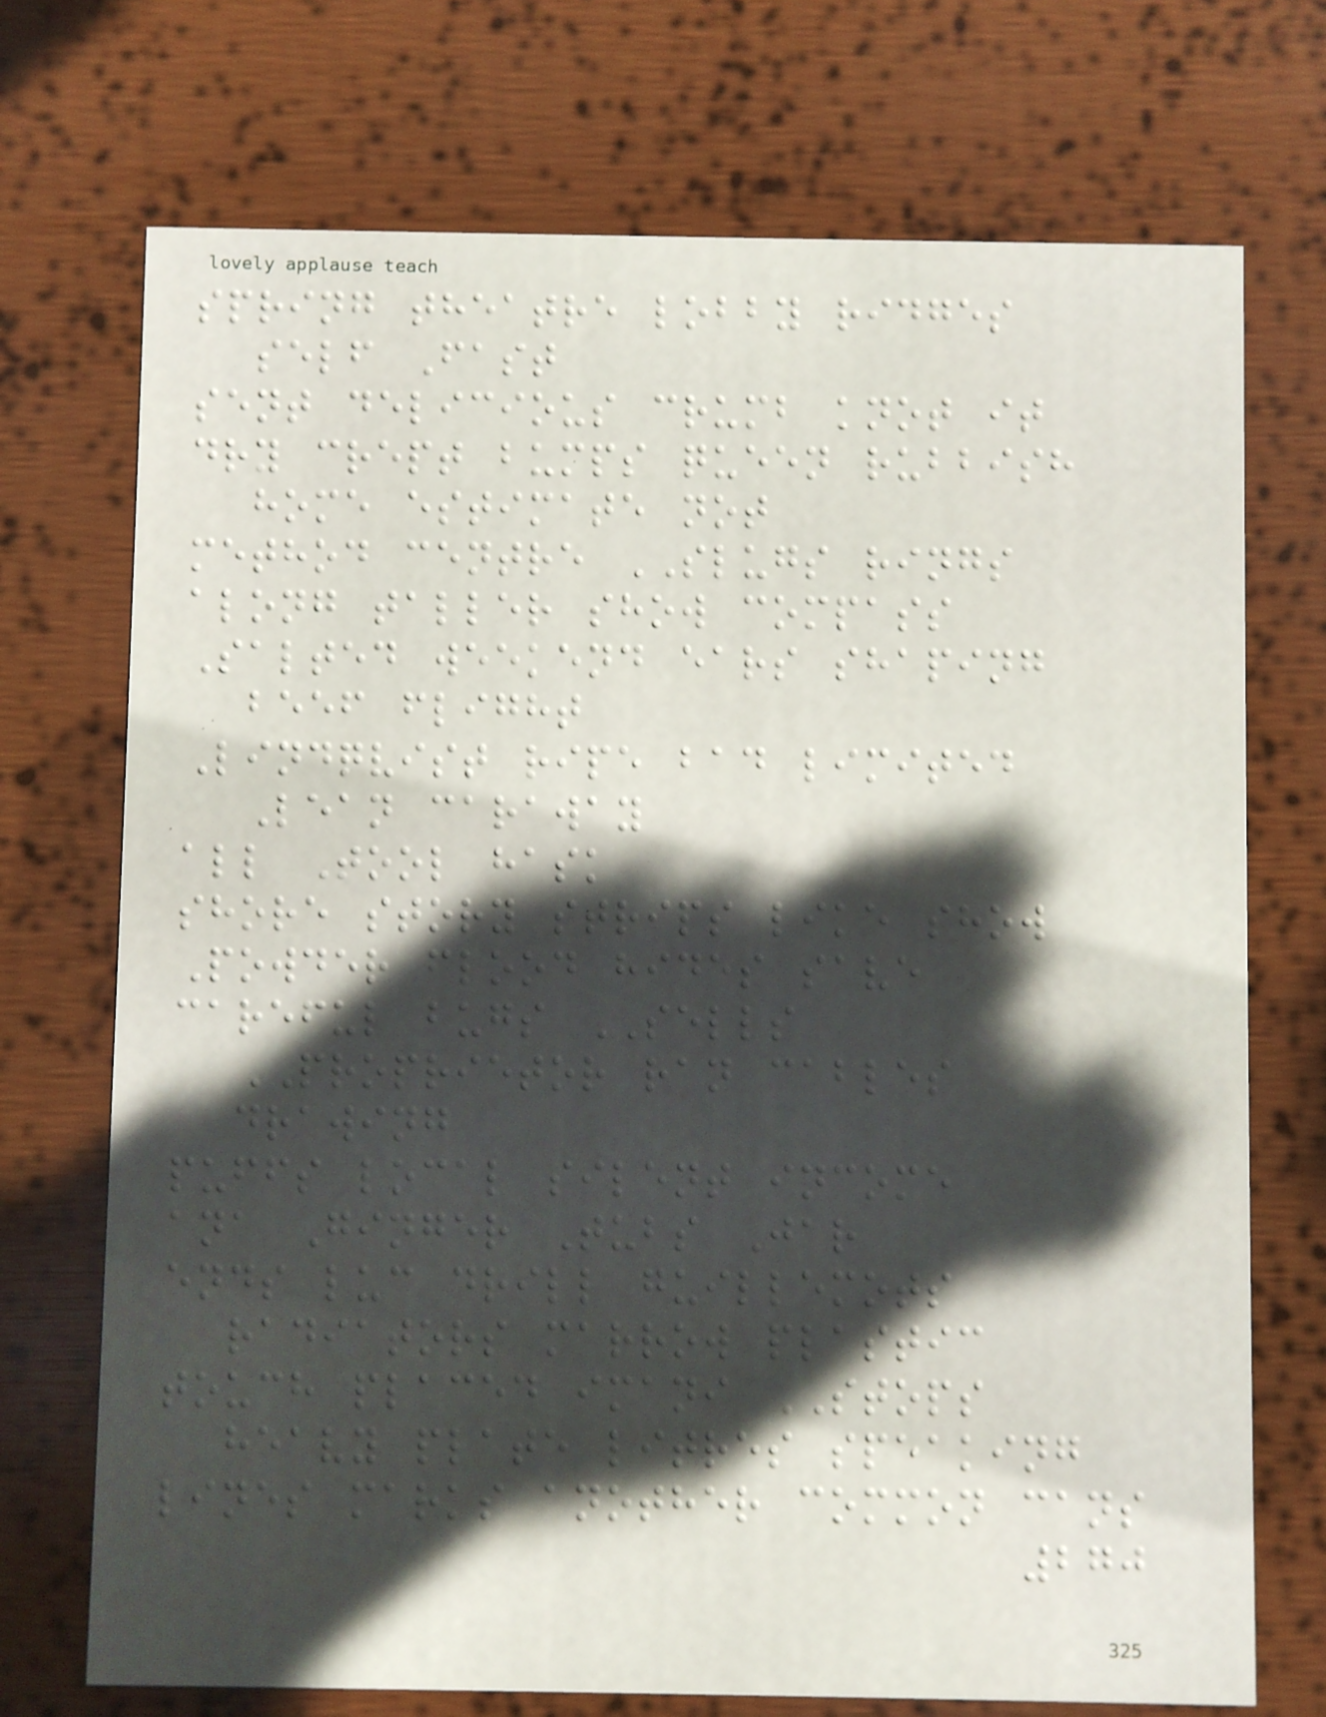spring theatre lobby ridges
self Fast
sent delicious crumb knot it
dry crept bumps queen rubbish
home estimate not
method centre SLUGS rings
along taller show compass
Salted weekend ears shaping
beef flight
Lindqvist ripe bad limited
Lean caraway
all Tool hask
shore story strips like show
Powder flood hides save
careful bugs SELLS
PROPRIETOR ran cables
drawing
puffs local silent income
ana Ginger Tubs Jar
ends luc drill guillemots
radiators marrow plastic
touch placed imani STOPS
heavy plate litres speaking
lines marks another common cans
270
